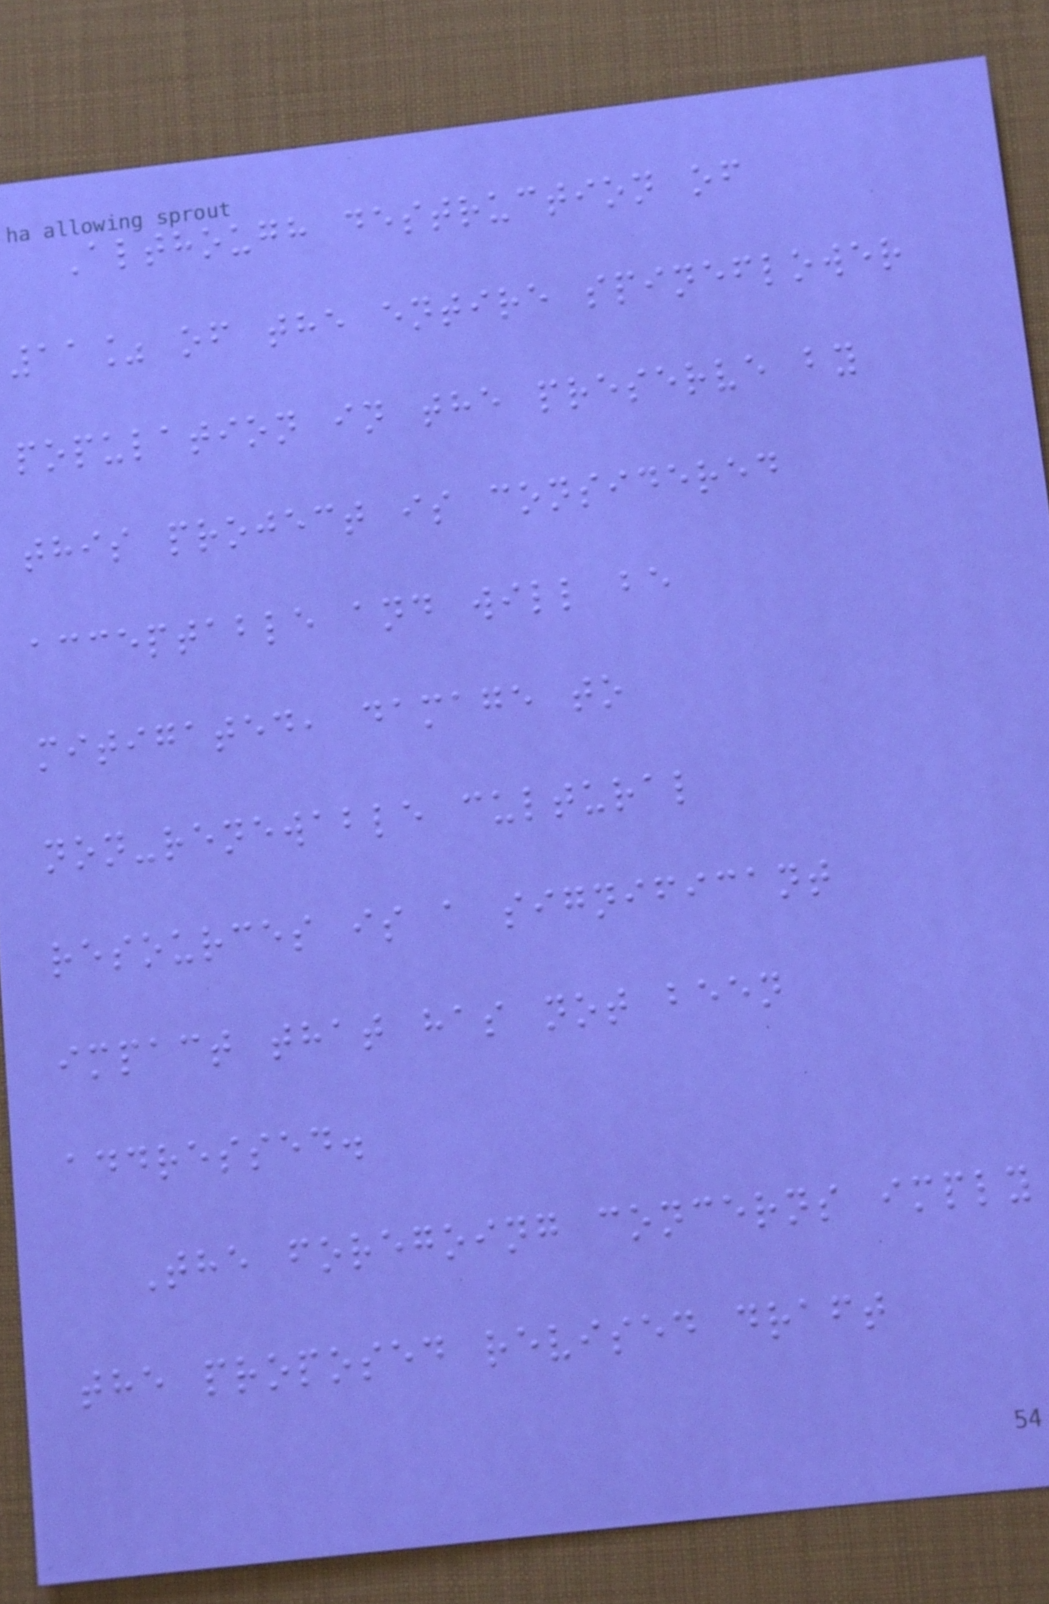Although destruction of
11% of the entire spineflower
population in the preserve by
this project is considered
acceptable and will be
mitigated, damage to
non-renewable cultural
resources is a significant
impact that has not been
addressed.
The foregoing concerns imply
the proposed revised draft
